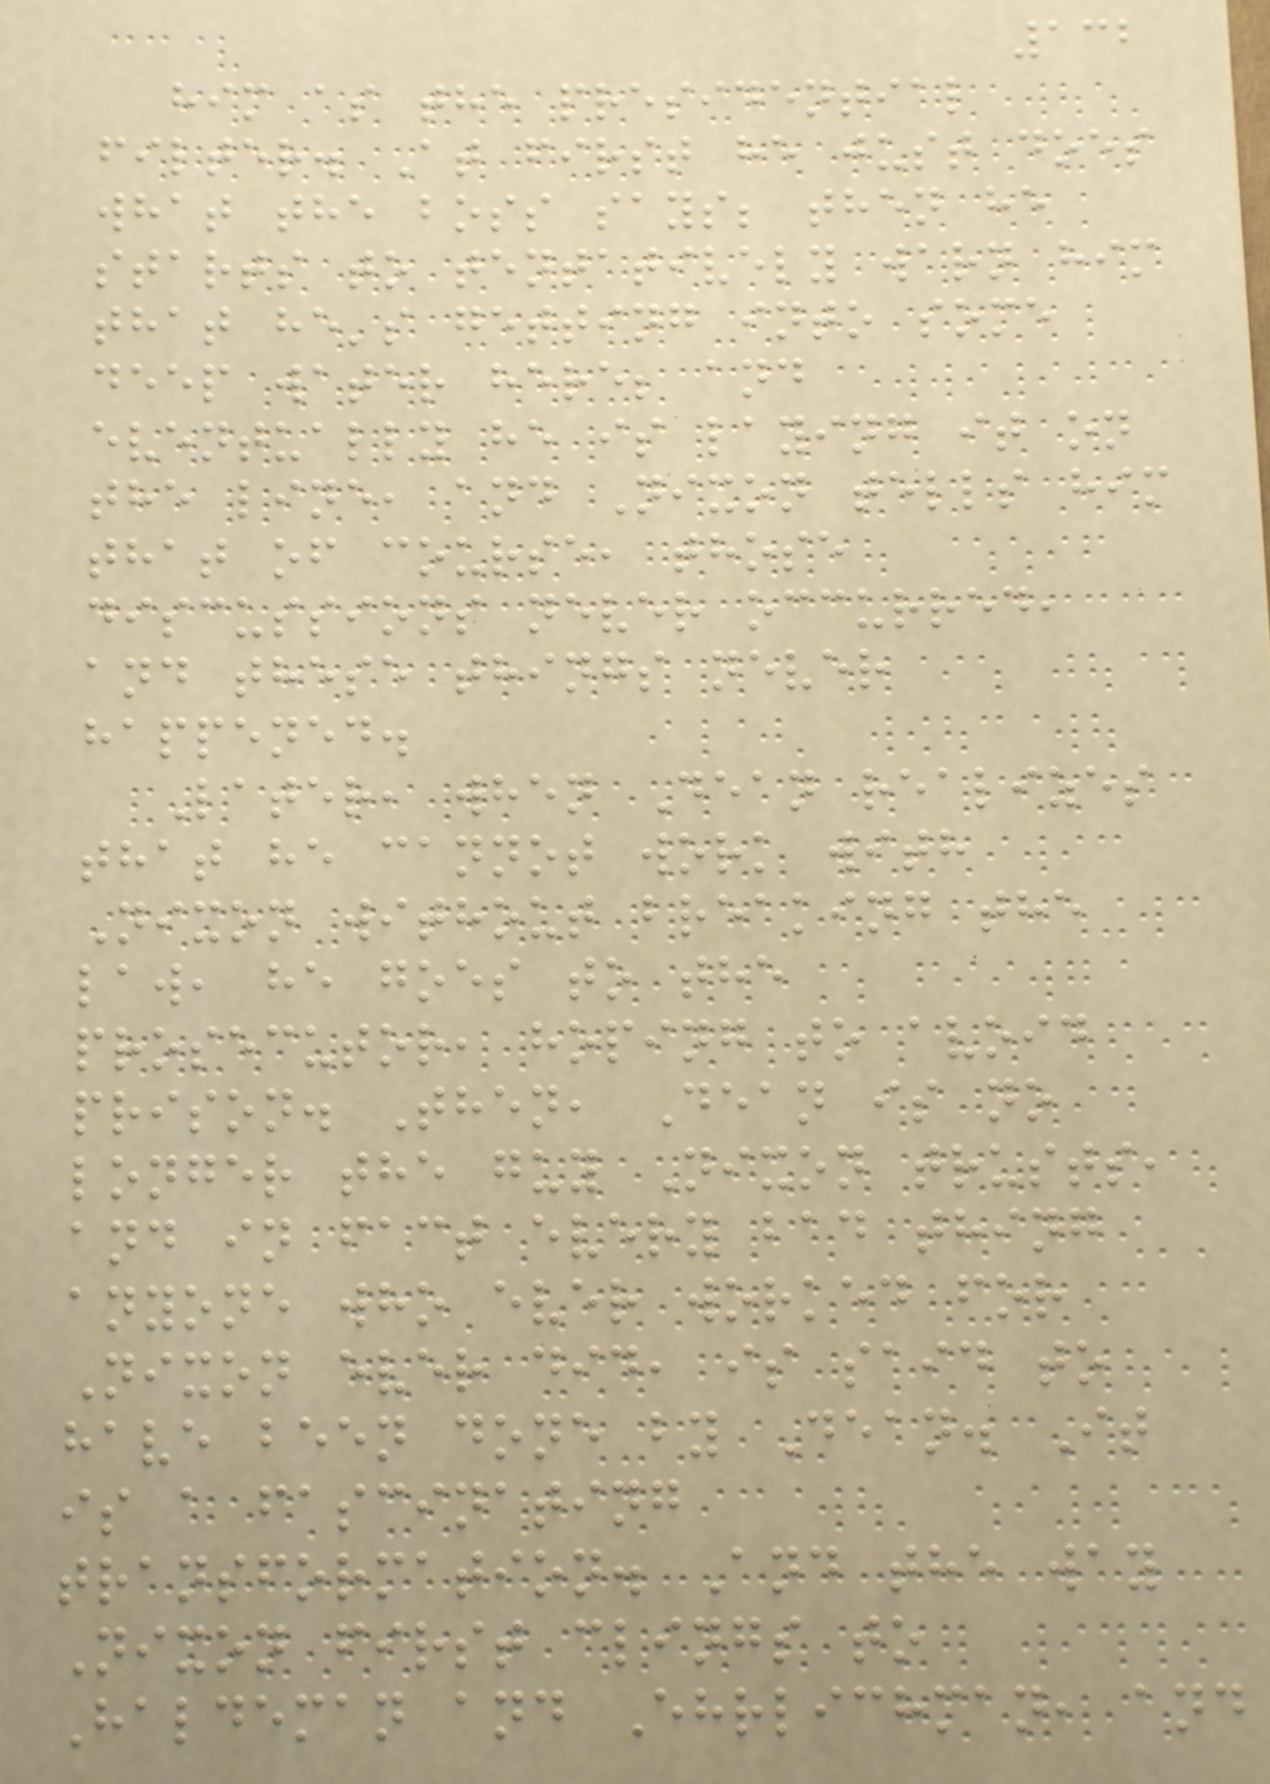132
him as the presidential
filter. At first he just does
what the boss says; then he
starts to tentatively warn him
that he's getting into some
deep water here; and
eventually he is laying it on
the line, and Nixon tells him
that of course, those
discussions never occurred,
and these things never
happened.
Later, when Dean realizes
that he cannot work with
Nixon without breaking the
law, he goes to the
prosecutor, hoping to avoid
prison. Then, Dean is no
longer the guy Nixon trusts,
and in fact every bad thing
anyone who ever worked for
Nixon ever did, is said to
have been done by Dean. It
is a fascinating
transformation. And the way
Nixon first clings to
Haldeman and Ehrlichman, and
